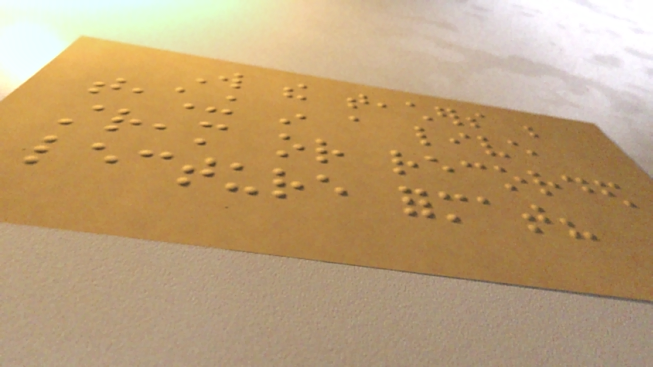Will the teachers be
teaching in a live
stream or recorded
lecture format?
